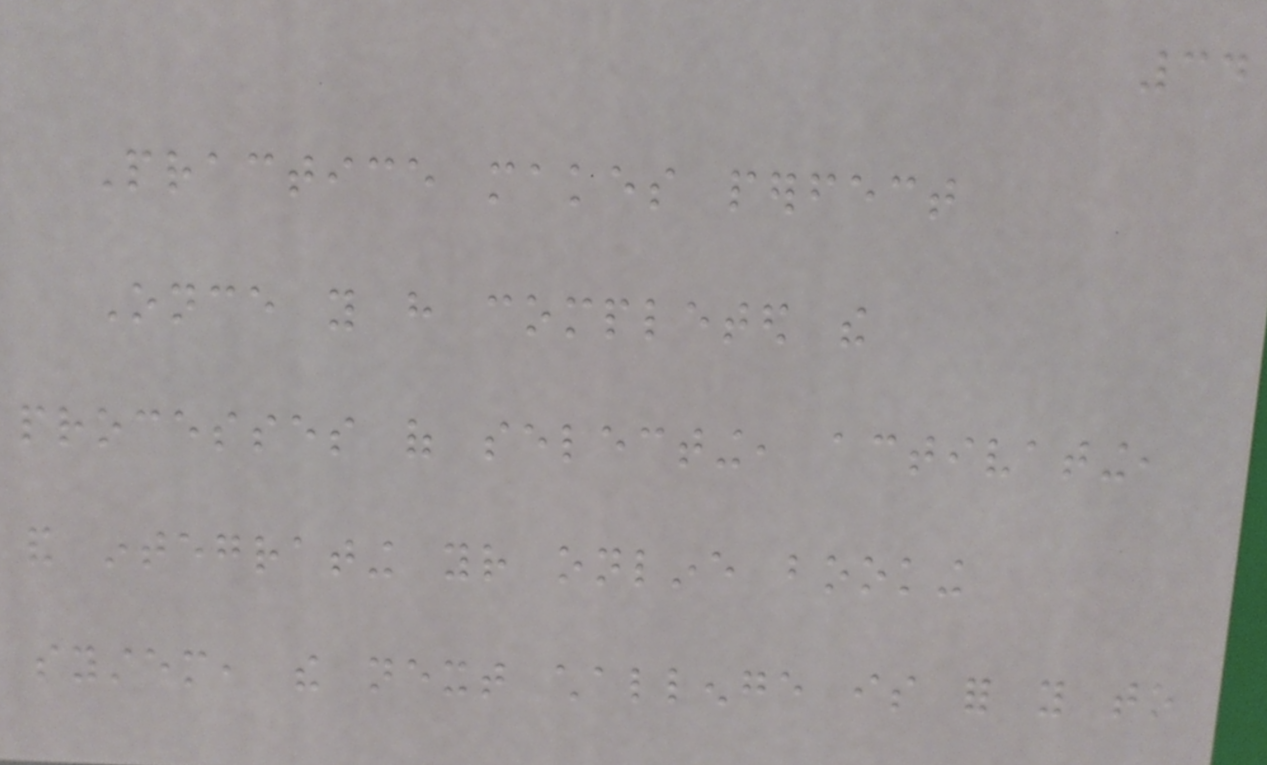34
Practice makes perfect
Once you have completed the
processes of selecting, activating,
and integrating your online booking
system, the next challenge is for you to
